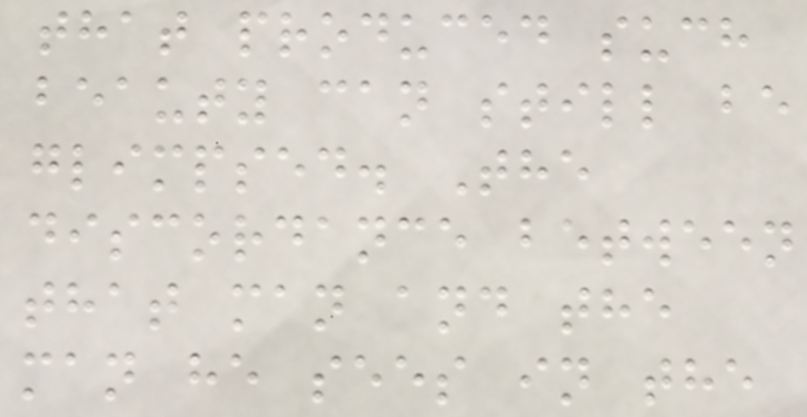that produced such
beauty can still be
glimpsed. The
discordance between
that man and the
man he sees in the
